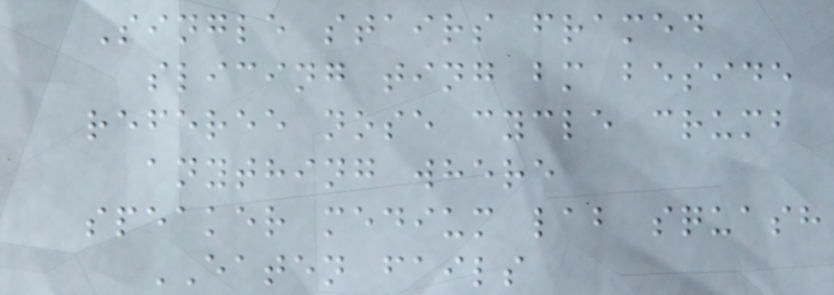Single stairs framed
slicing ting bm beside
referee nose cycle crumb
anything where
speaker medium lab squash
EATEN fails
